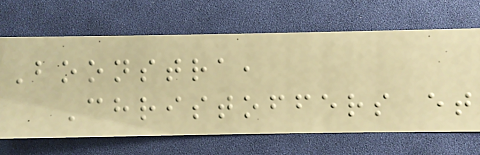Boonstra,
Christoffers et
